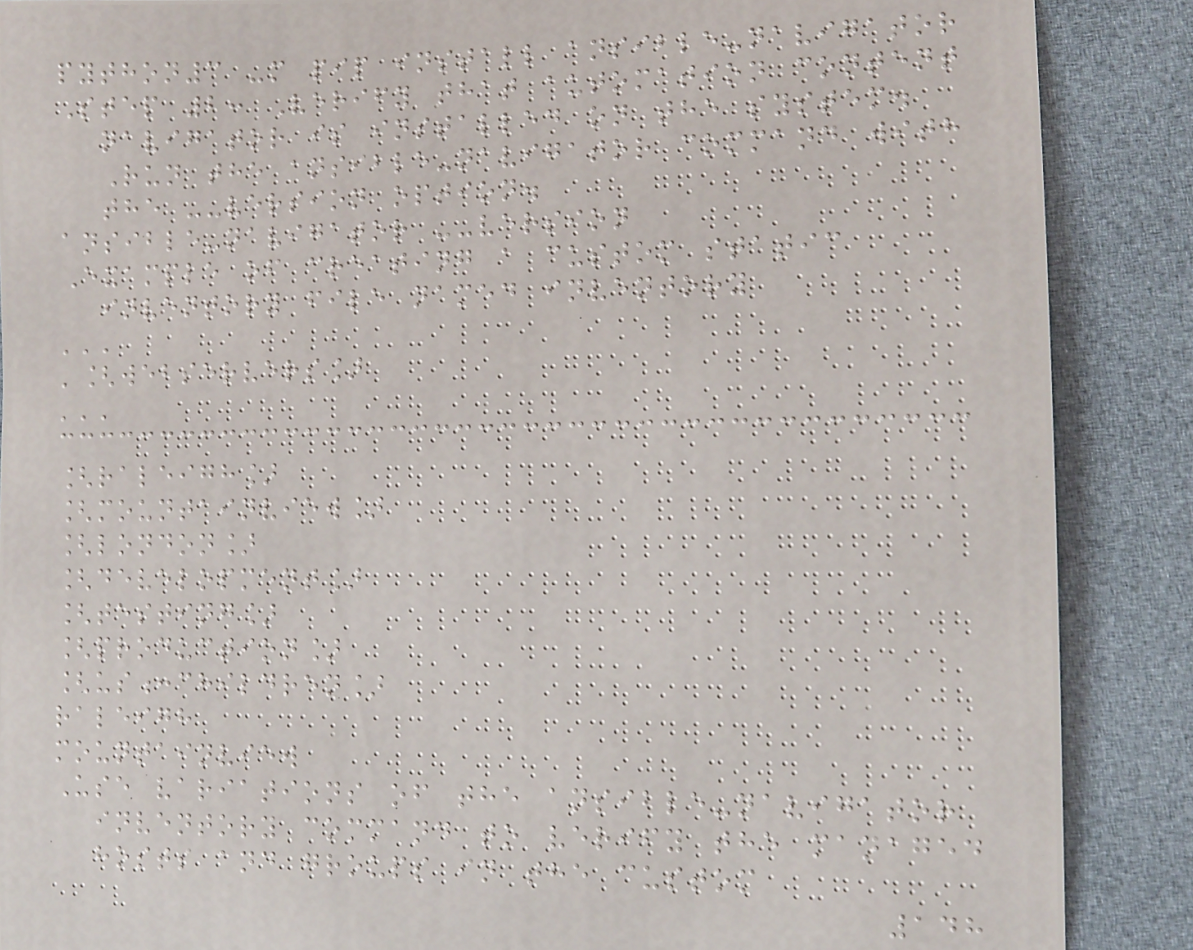python3 -m pip install ansible-navigator
Step 2: Verify that automation content
navigator is installed on the system.
Run the ansible-navigator command with
the --version option.
ansible-navigator --version
Example of creating a custom static
inventory file named inventory
'''
'[webservers]
'''
[raleigh]
[mountainview]
[london]
[development]
[testing]
[production]
[us:children]
raleigh
mountainview
Use variations of the ansible-navigator
inventory command to verify the managed
hosts and groups in the custom
148
